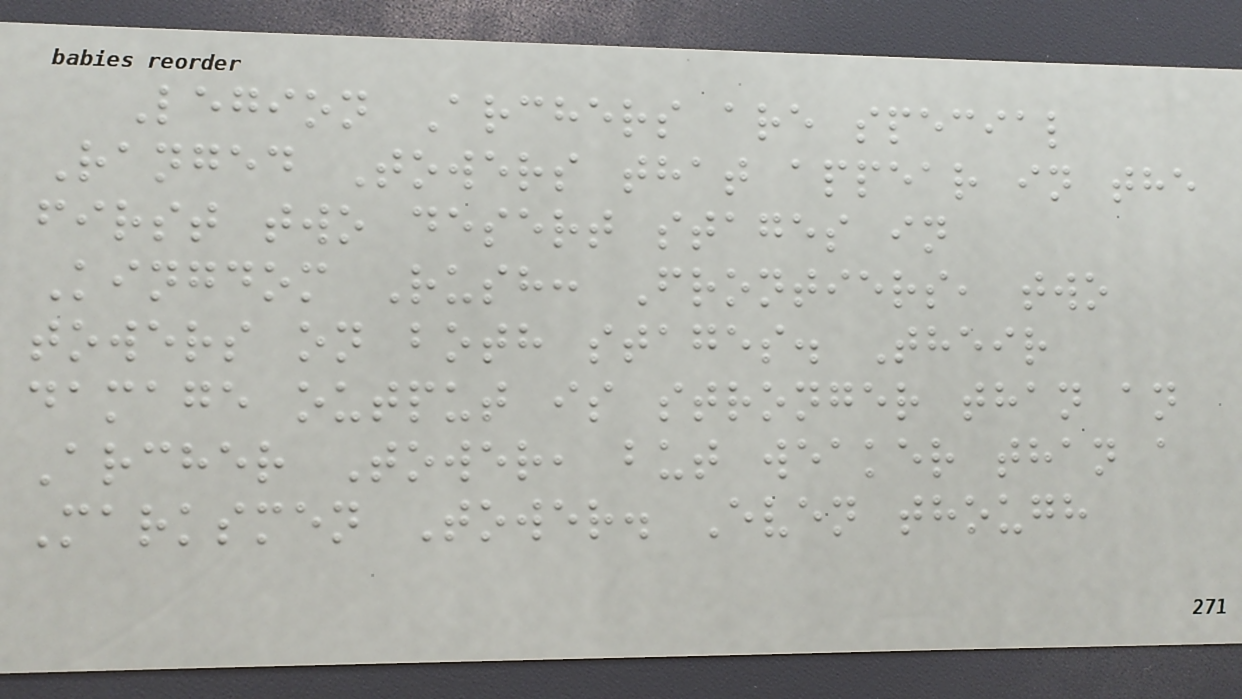Legion Archers are special
Ranged Towers that appear in the
first two desert stages in
Kingdom Rush: Frontiers, two
towers on both stages. Their
damage output is stronger than an
Archer Tower, but weaker than a
Marksmen Tower. Even though
